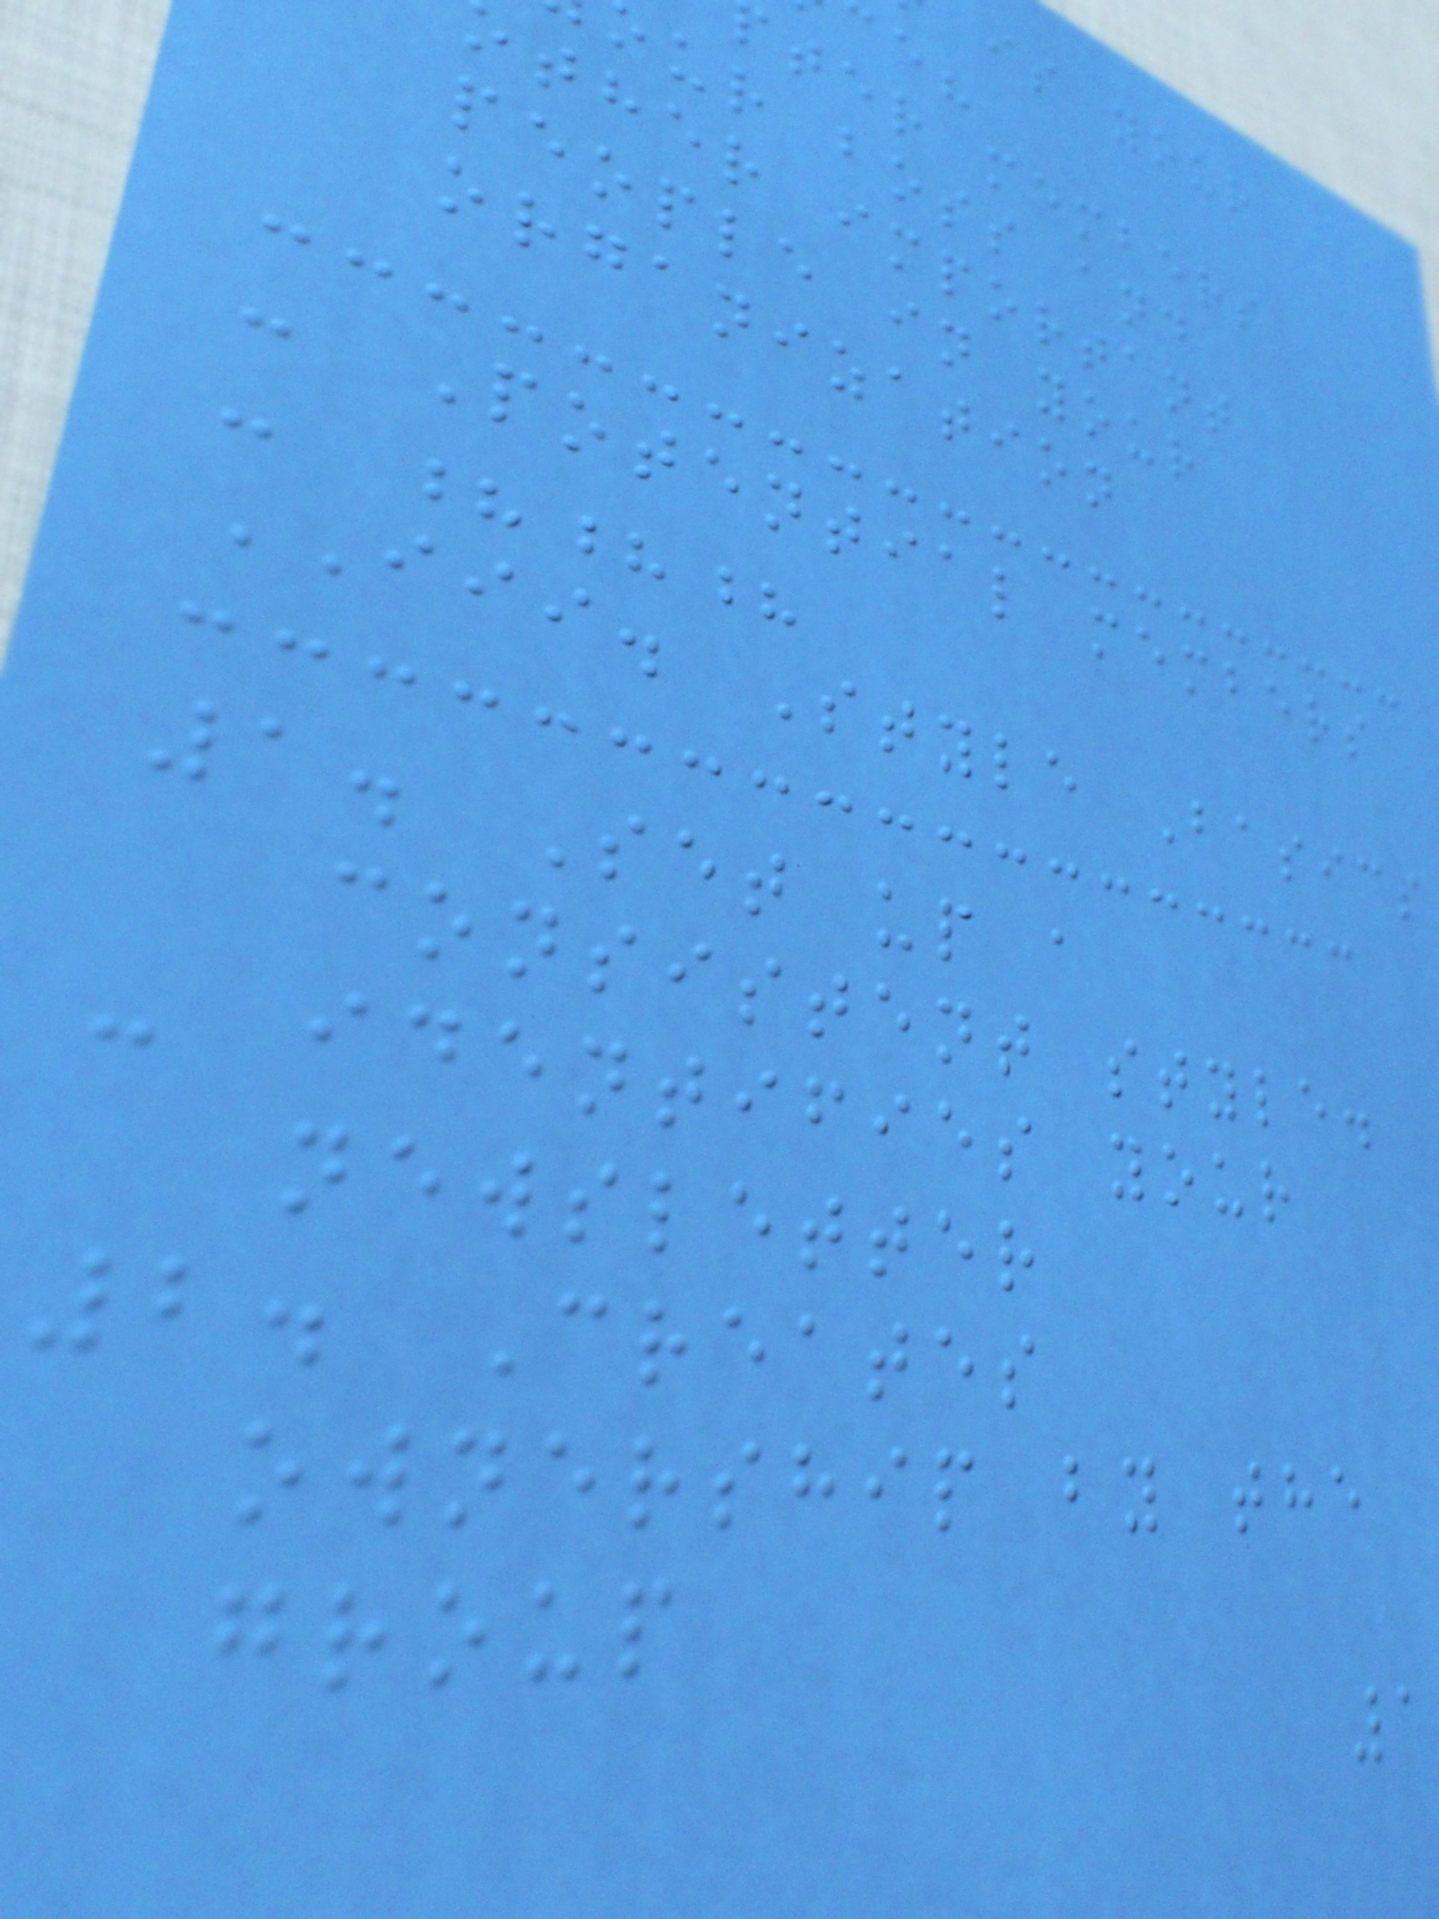is your
ter members
ur boss and
ther important
people in your
organization
- Potential members
- ???
III. Style Basics
1. Set up a
consistent style.
- identifies your
newsletter
2. Creates
ownership by the
group
